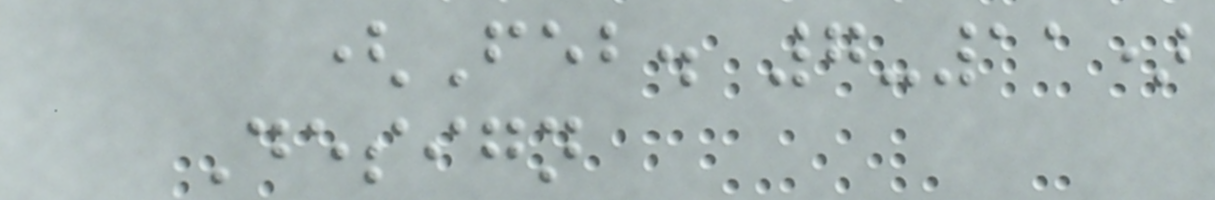(Feb. 7-11)
Design
